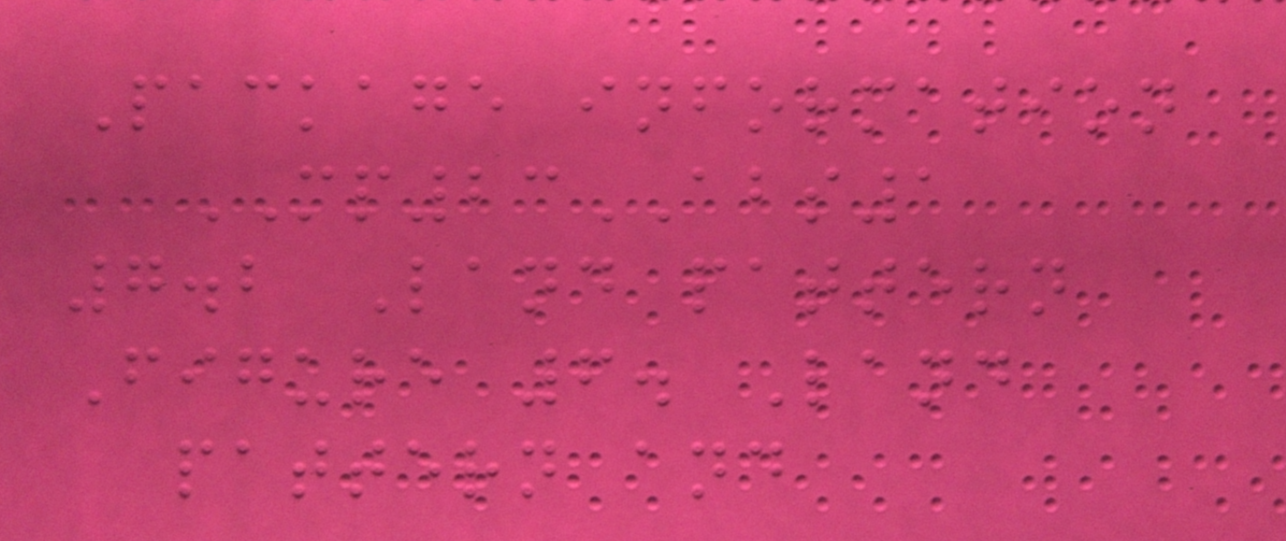Package information
MP23ABS1
7.2 Land pattern
Figure 6. Land
pattern and
